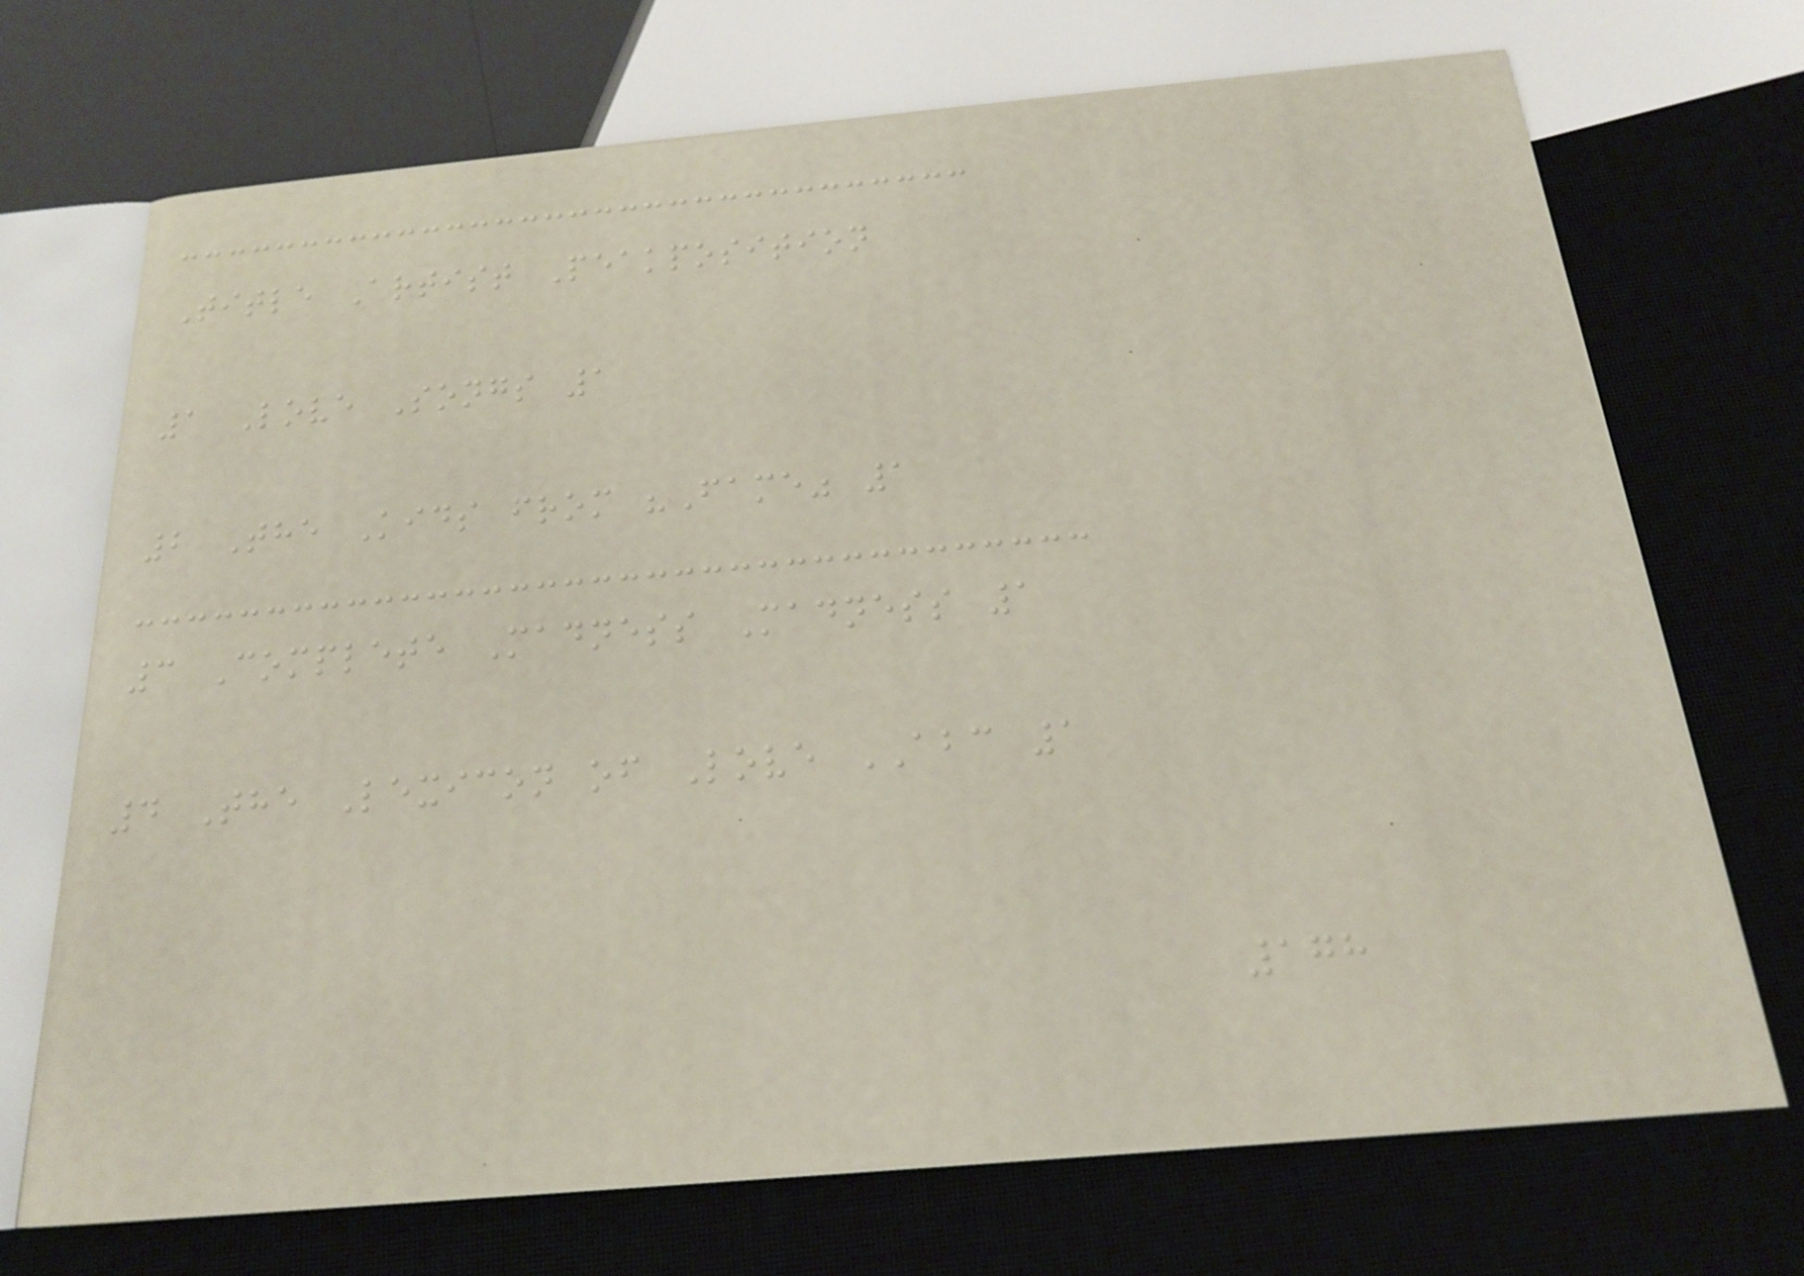Title Artist Peakposition
1 Love Songs 1
2 The Kids from "Fame" 1
3 Complete Madness Madness 1
4 The Lexicon of Love ABC 1
178
